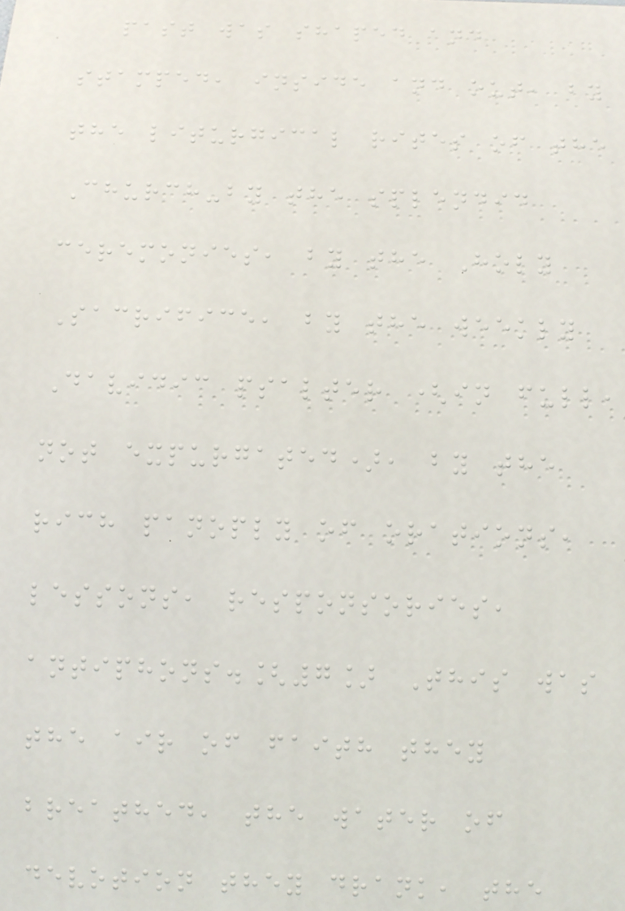past was shaped and
stamped, inside and out, by
the liturgical rites of the
Church-by the splendid
ceremonies, by the Holy
Sacrifice, by the weekly
Davidic psalter (in full,
not expurgated), by the
rich panoply of orations,
lessons, responsories,
antiphons.[7] This was
the air of faith they
breathed, the water of
devotion they drank, the
